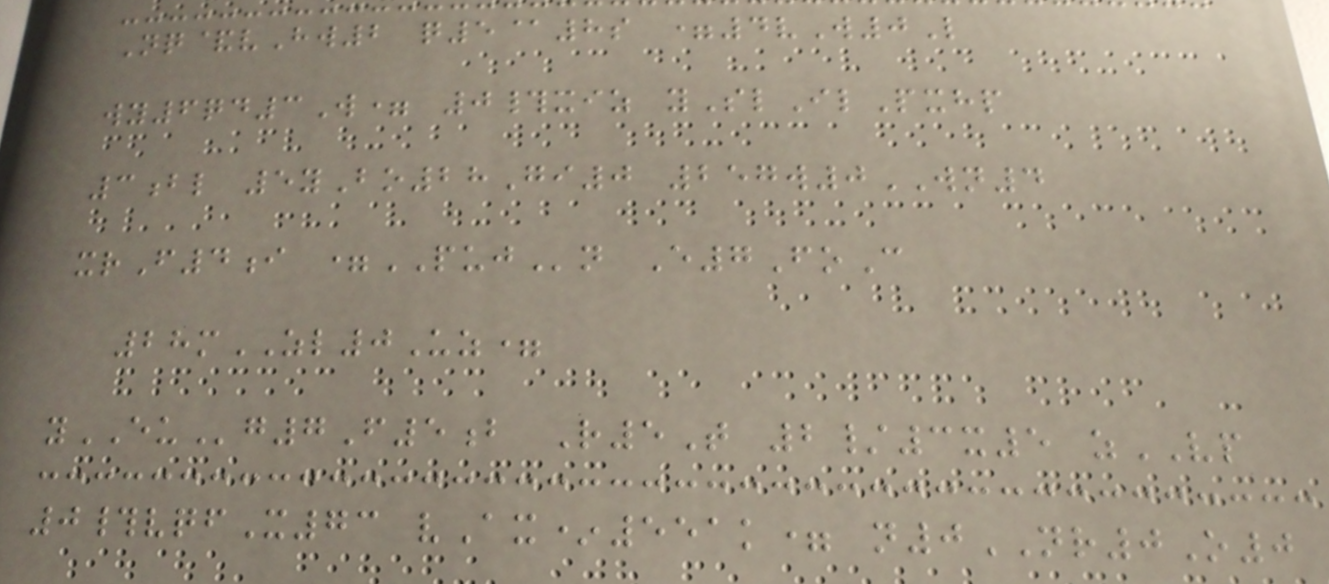Nq&vHw2 q5@8s =4vW0L
wy6qd3W= 0#xiz ySlIlPxhp
3bl 5yBo28Gi0 257w0WN4
xrF4i =PUJn E7FoC
28mZL0Uz=
yEUg7F5b R5T 2/3x5 zVP
0#vqfX73 vAx*551k= n0NR0O0
